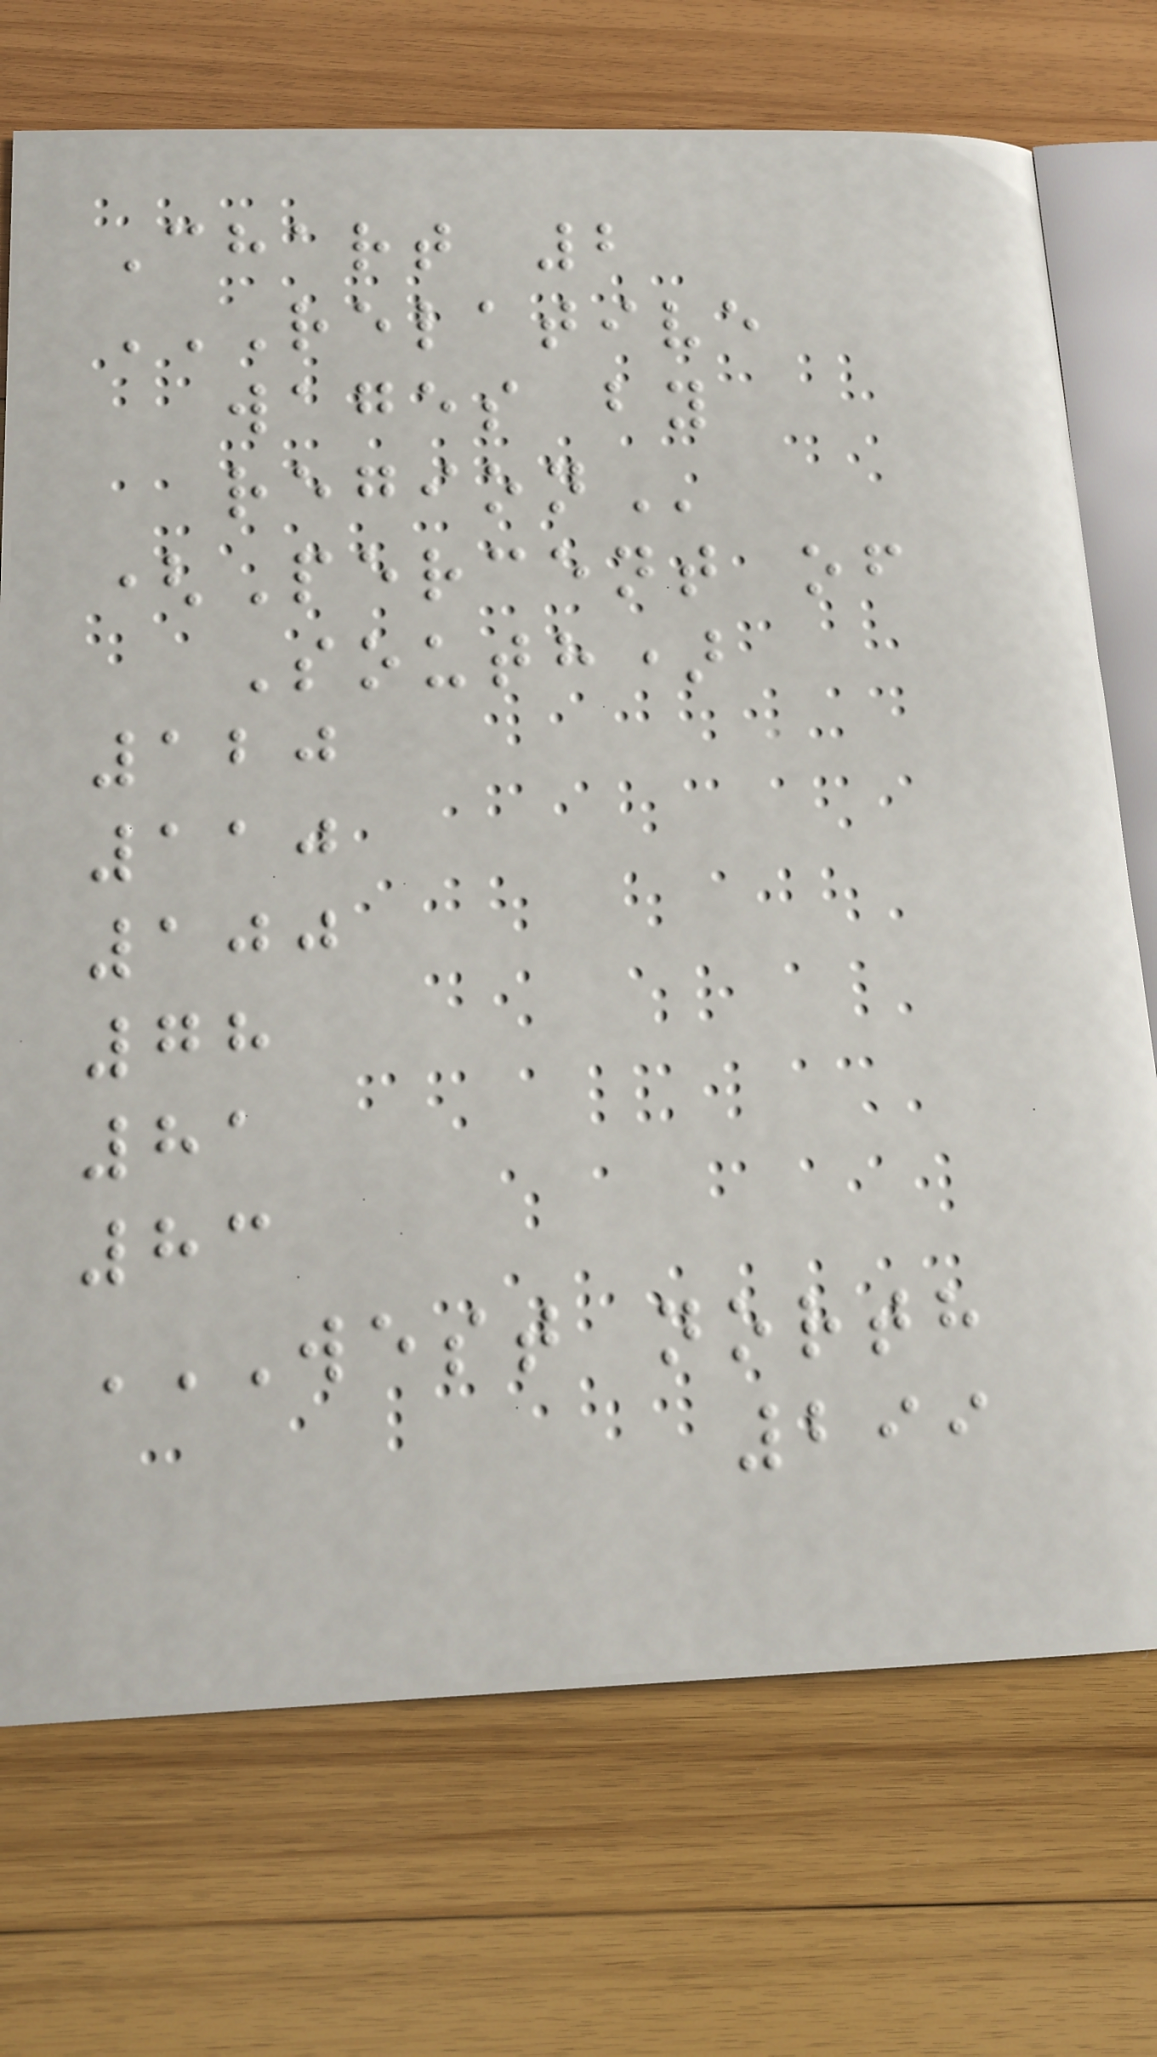Chart 2
RELATIVE
WAGES BY
REGION
(Percent of
South)
120
110
100
78
81
83
WEST NORTH
299
